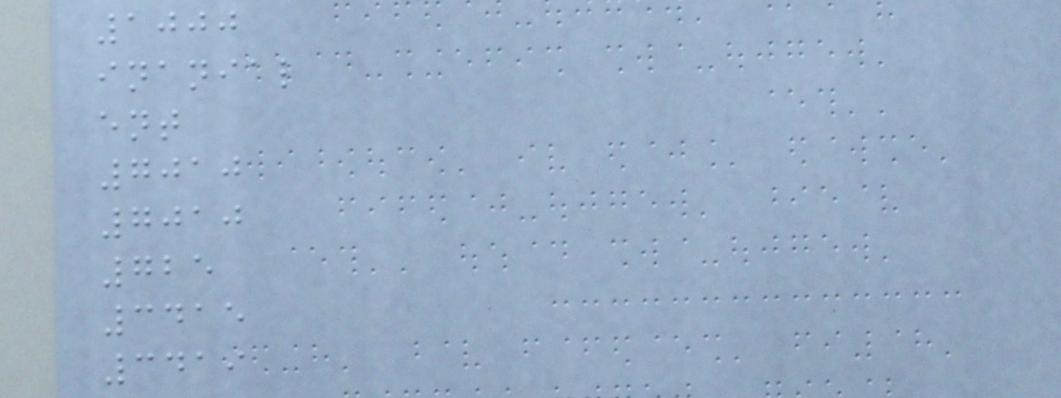1000
inanial
ent
7010
7010
725
3415
3419
